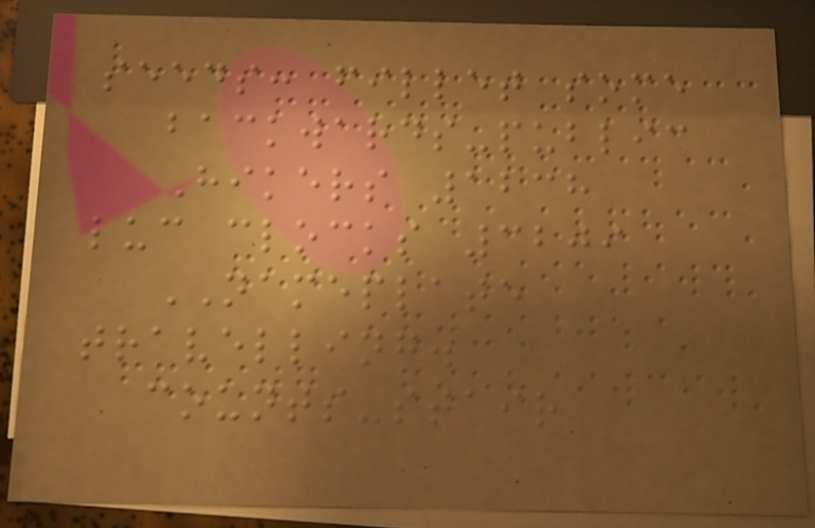seeds: fillet some
backwards-public
Hikers 1238
luc clocks 3209
NAMEPLATE
travelling.
counts-stair
